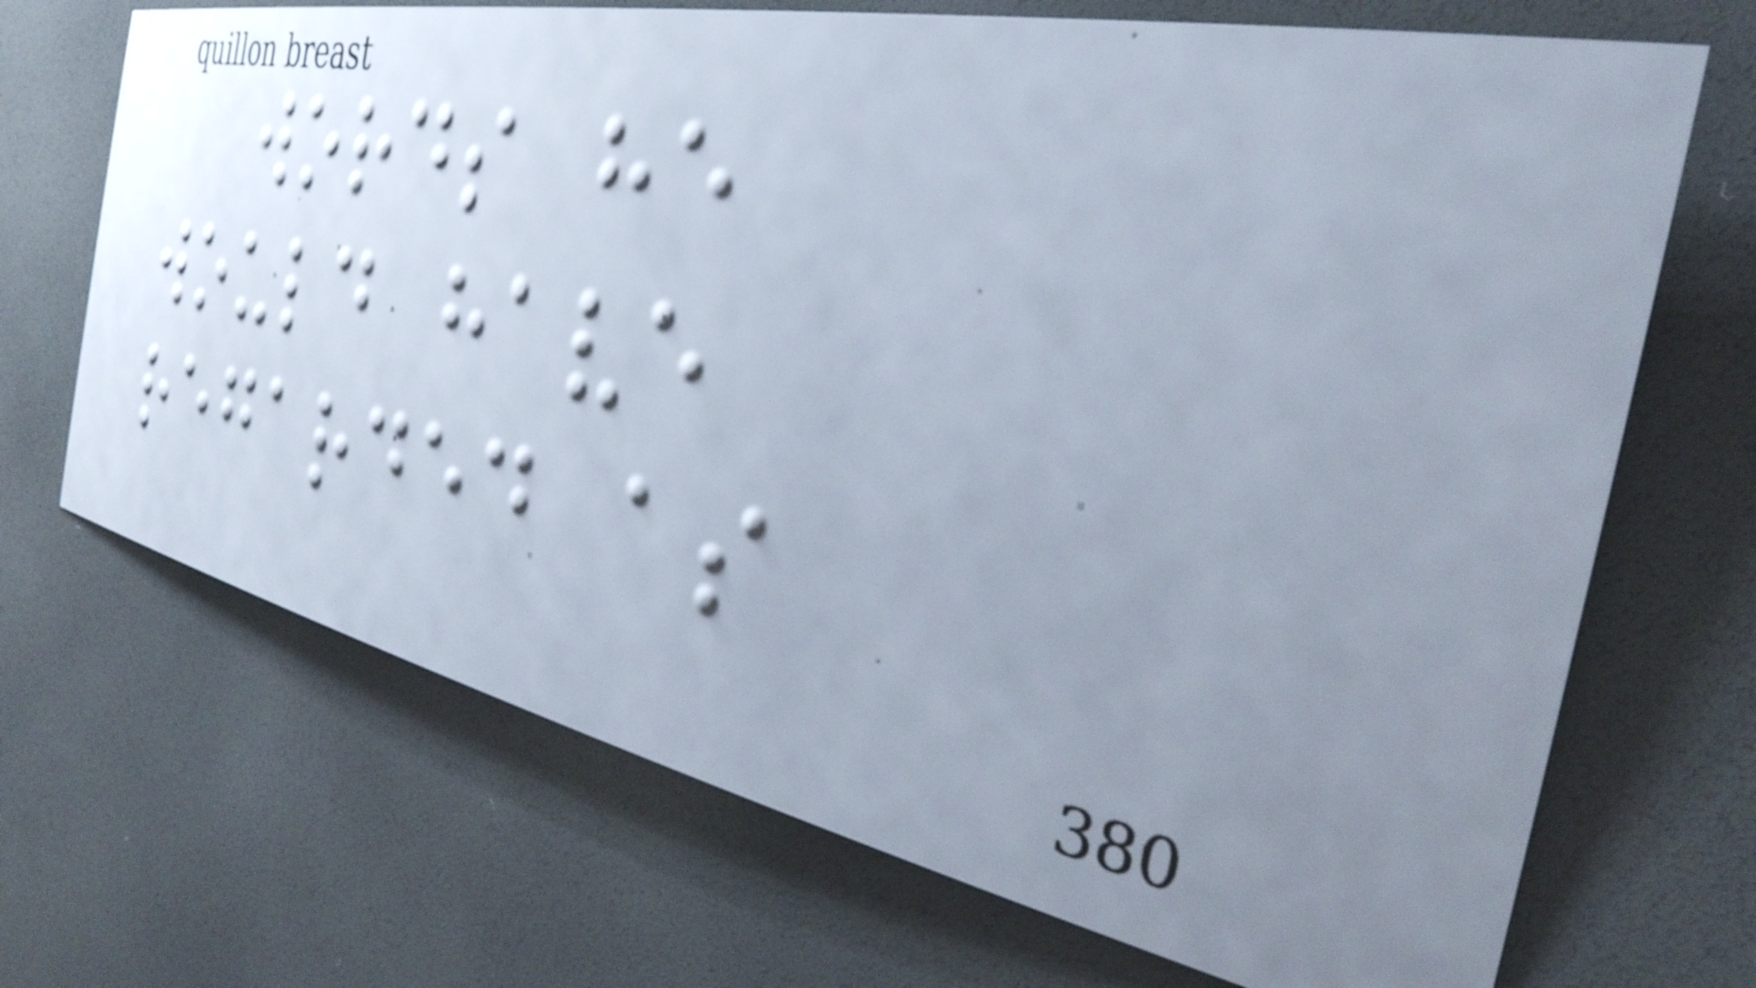words he
would have
regarded as
